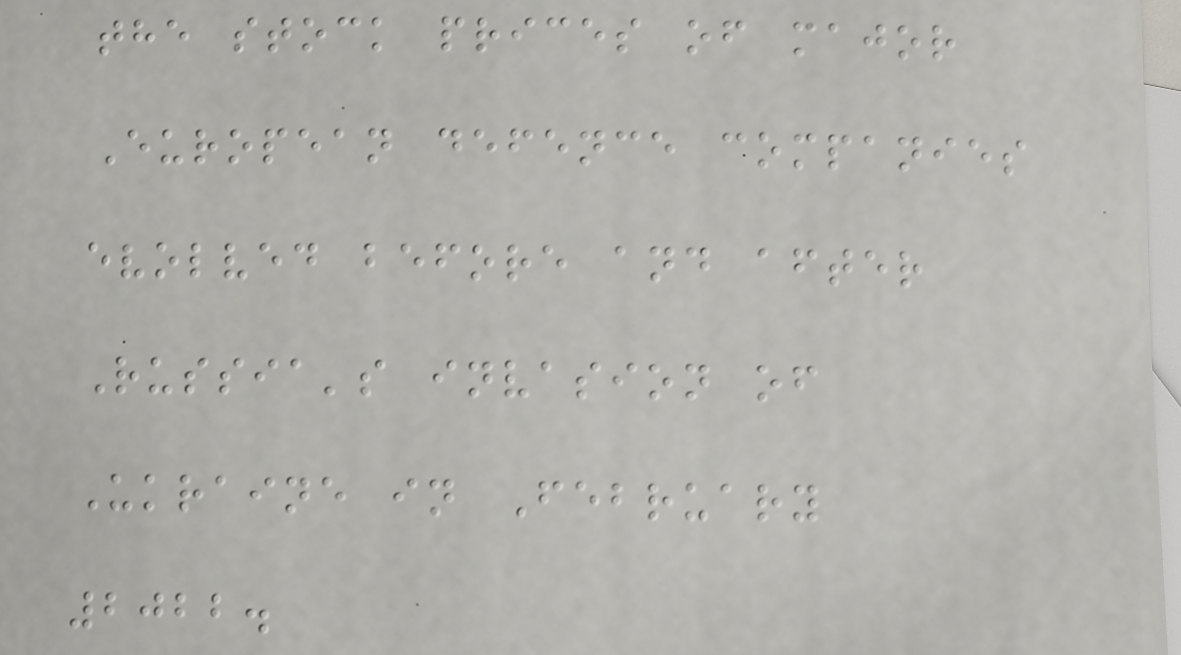the stock prices of major
European defence companies
evolved before and after
Russia's invasion of
Ukraine in February
2022.
